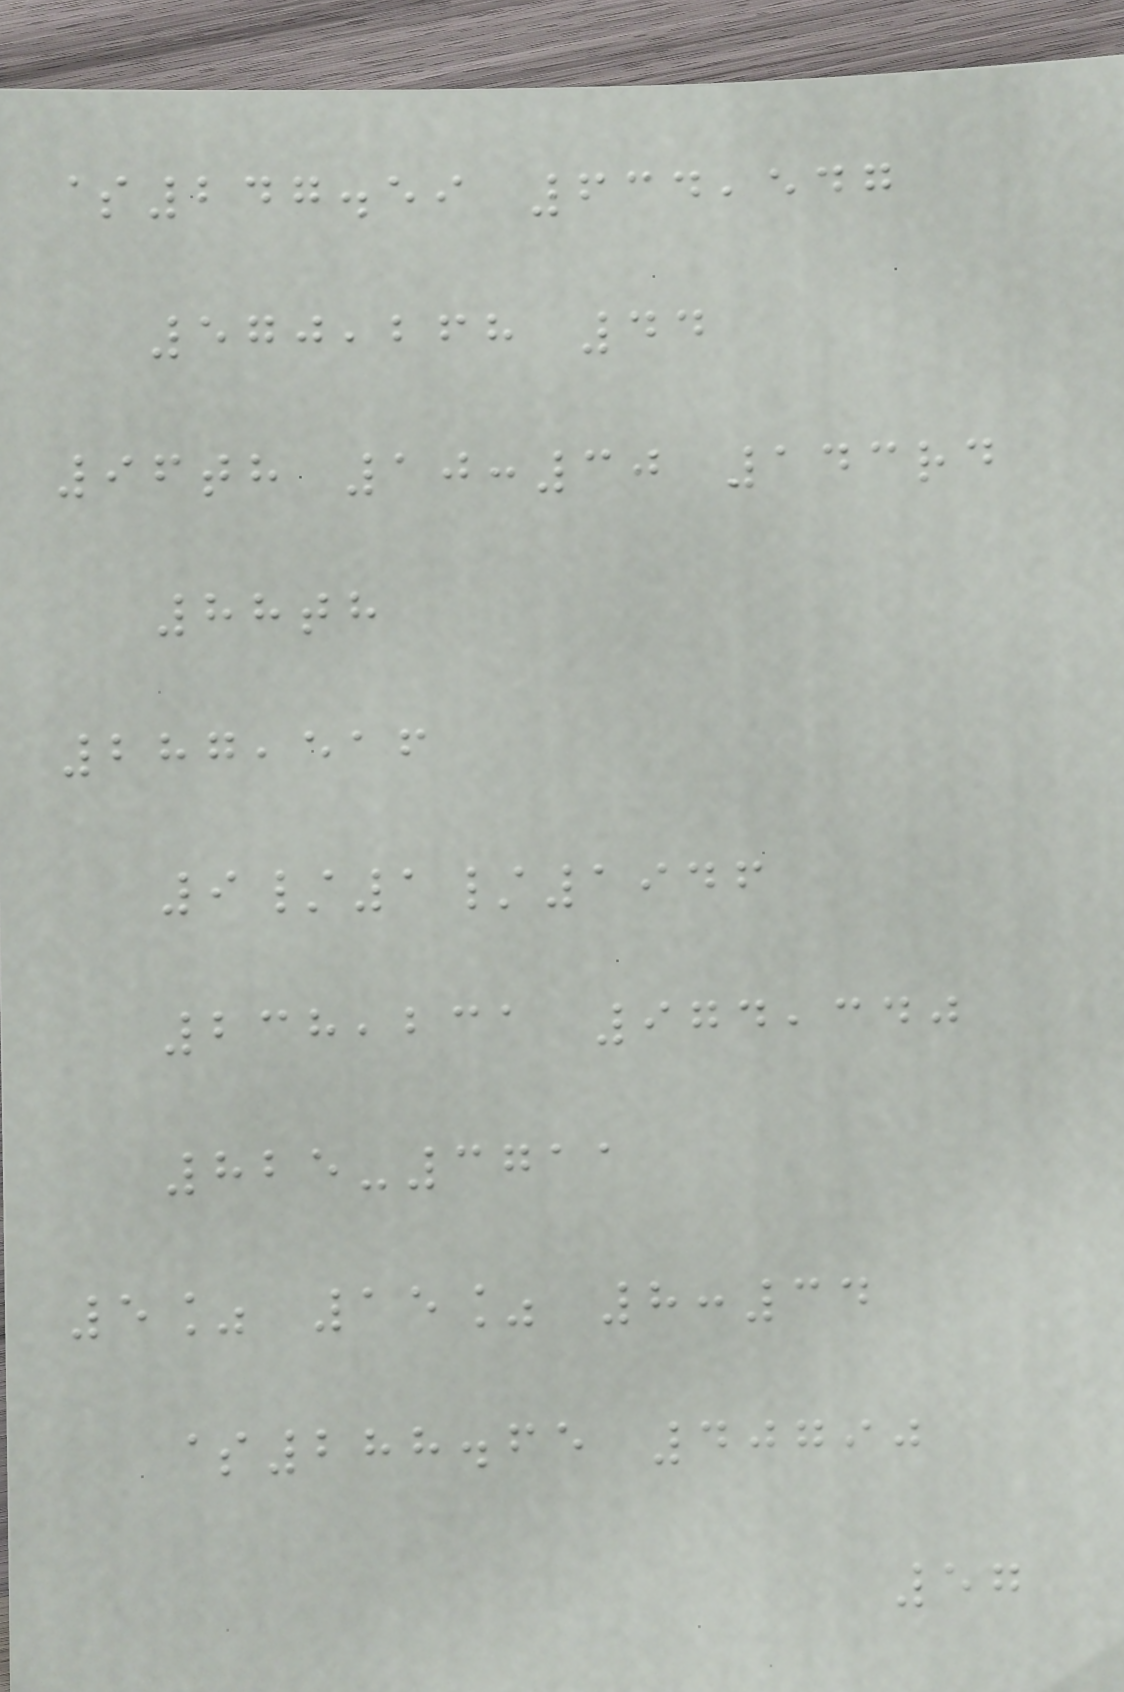$247.59 634,547
570,268 44
96th 10:30 143rd
88th
287,516
9/1/1946
238,231 974,340
825-3711
5% 15% 8:34
$288.65 40790
57
